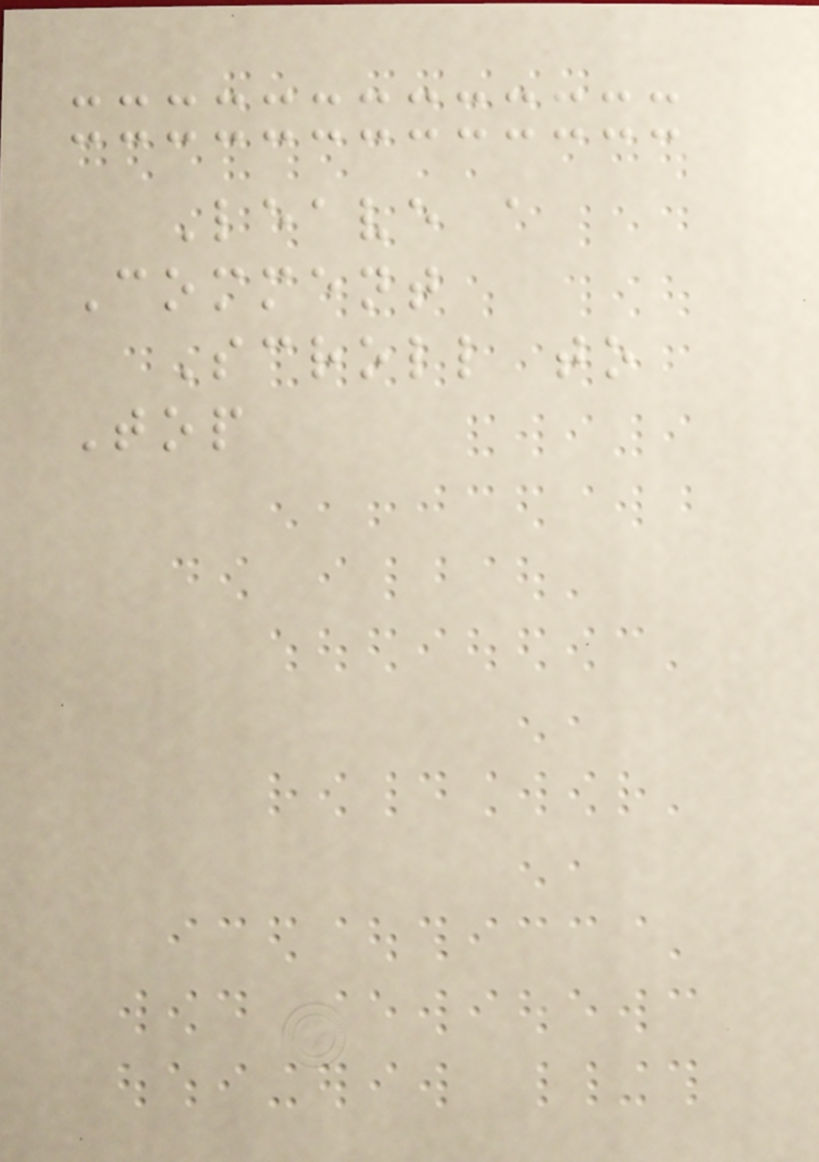Leave a
Comment
Scroll to
Top
